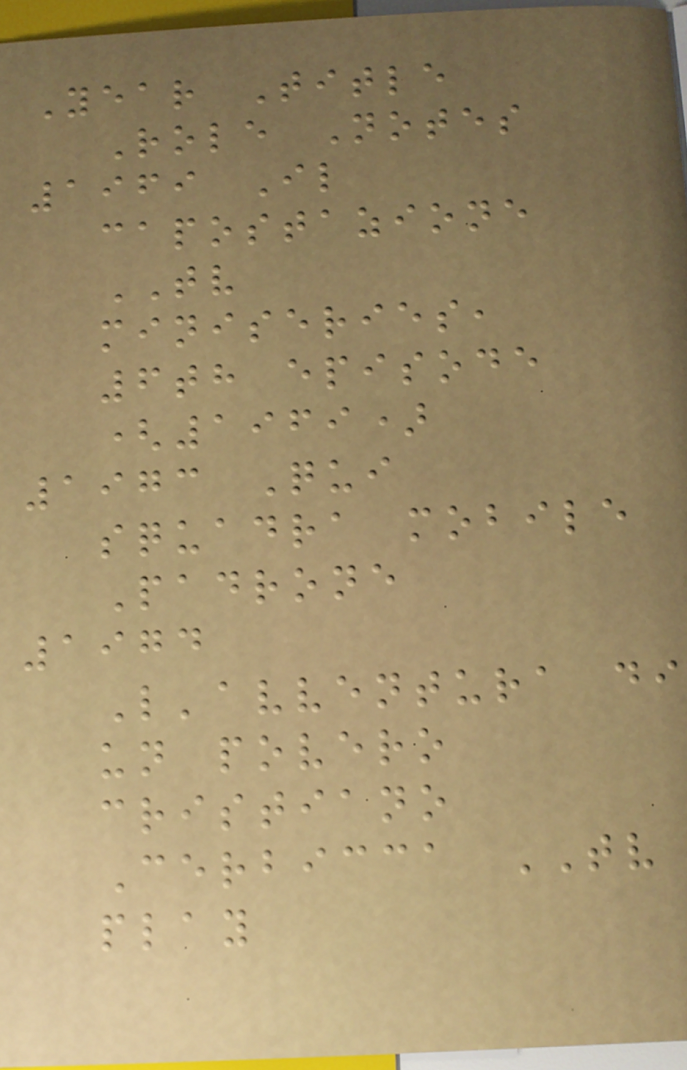Year Title
Role Notes
1969 Il
capostazione
TV
miniseries,
6th episode
(1969)
1973 Qui
squadra mobile
Padrone
1974
L'avventura di
un povero
cristiano
Cerbicca TV
play
